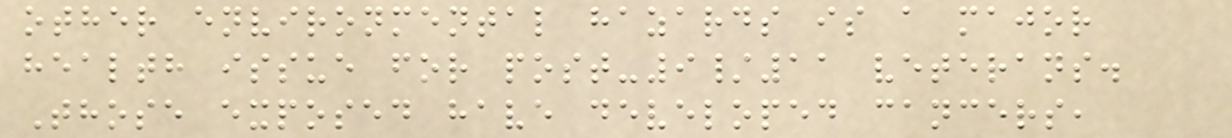other environmental hazards is a major
health issue for post-9/11 veterans.
Those exposed have developed cancers,
